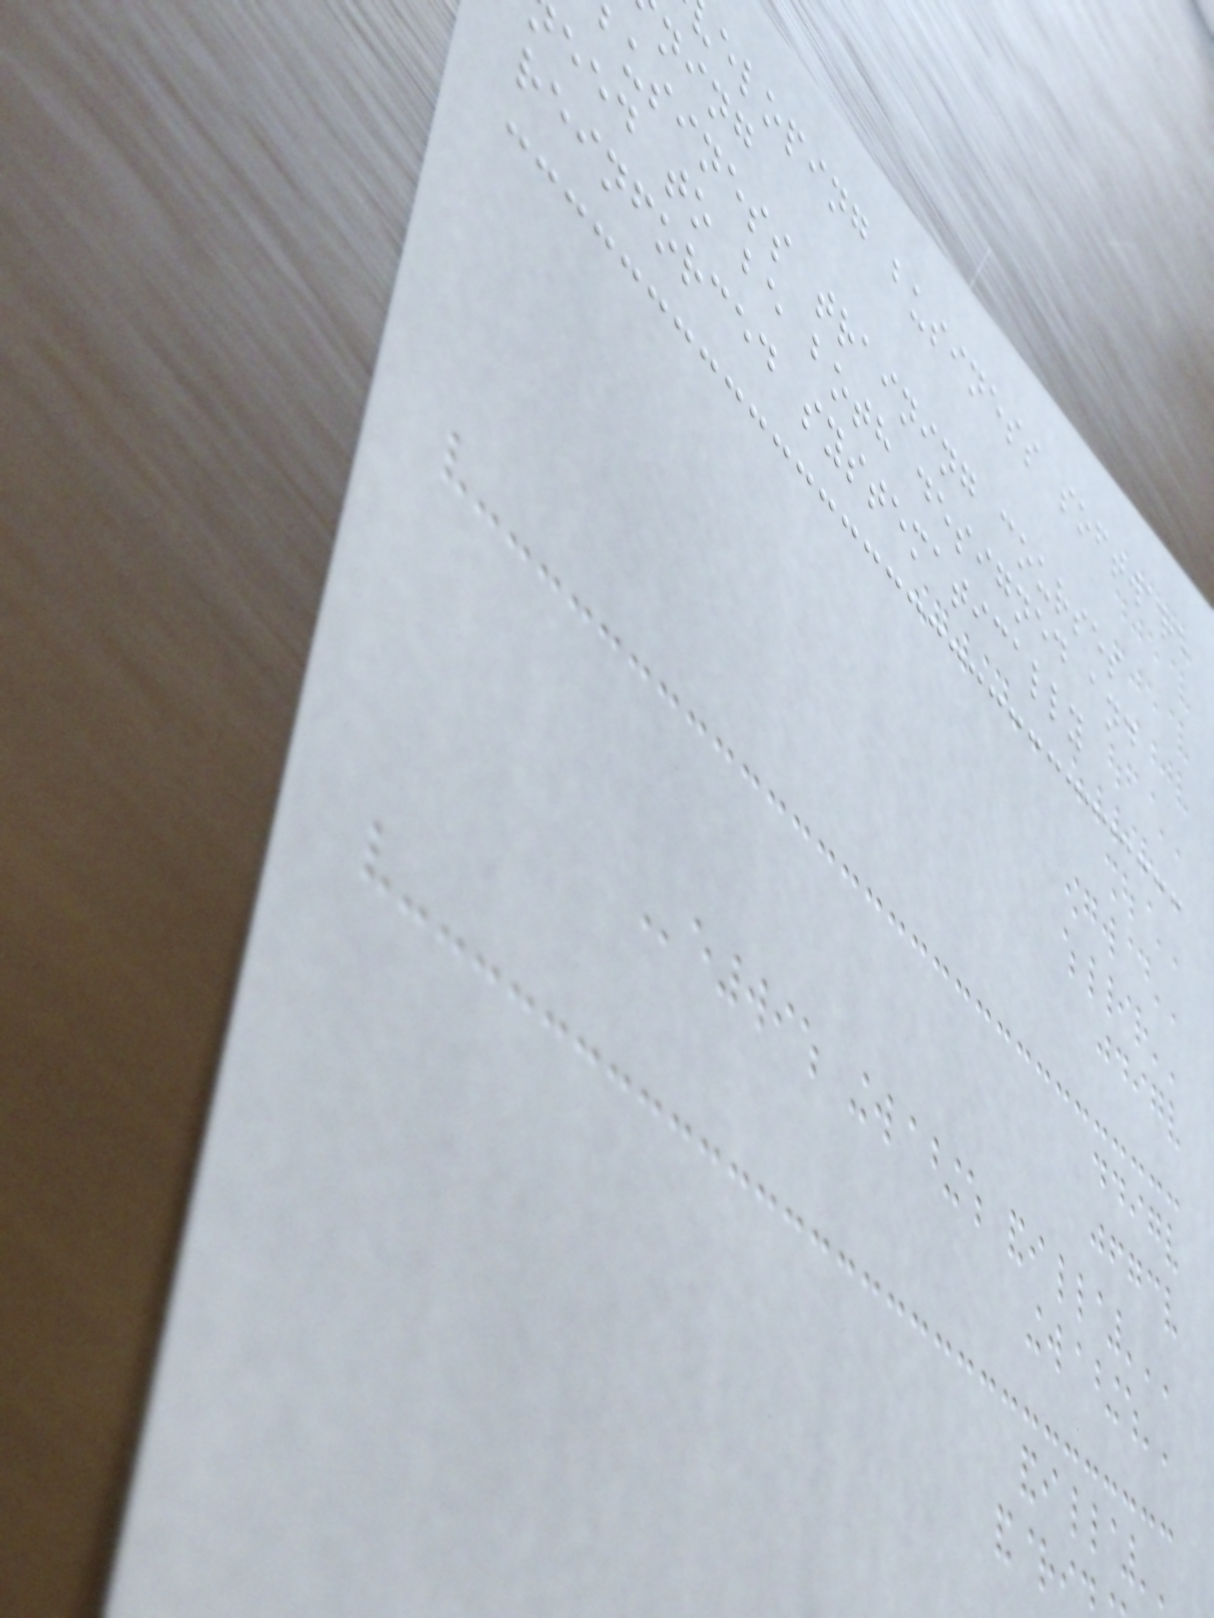eloping business software
ning
business training courses
eed to be both designed and
reinforced systematically
